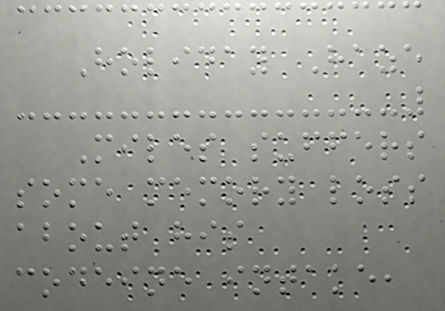Holiday Haze
Miles suffers
some memory loss
about his
codeine intake,
